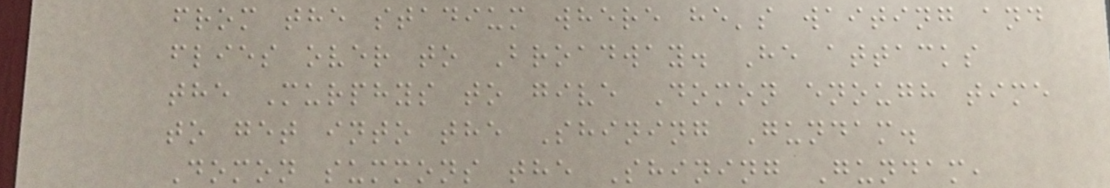from the stadium where he's waiting and
flies over to Broadway. He attacks
the Murphys to give Domon enough time
to get into the Shining Gundam.
Domon summons the Shining Gundam,
